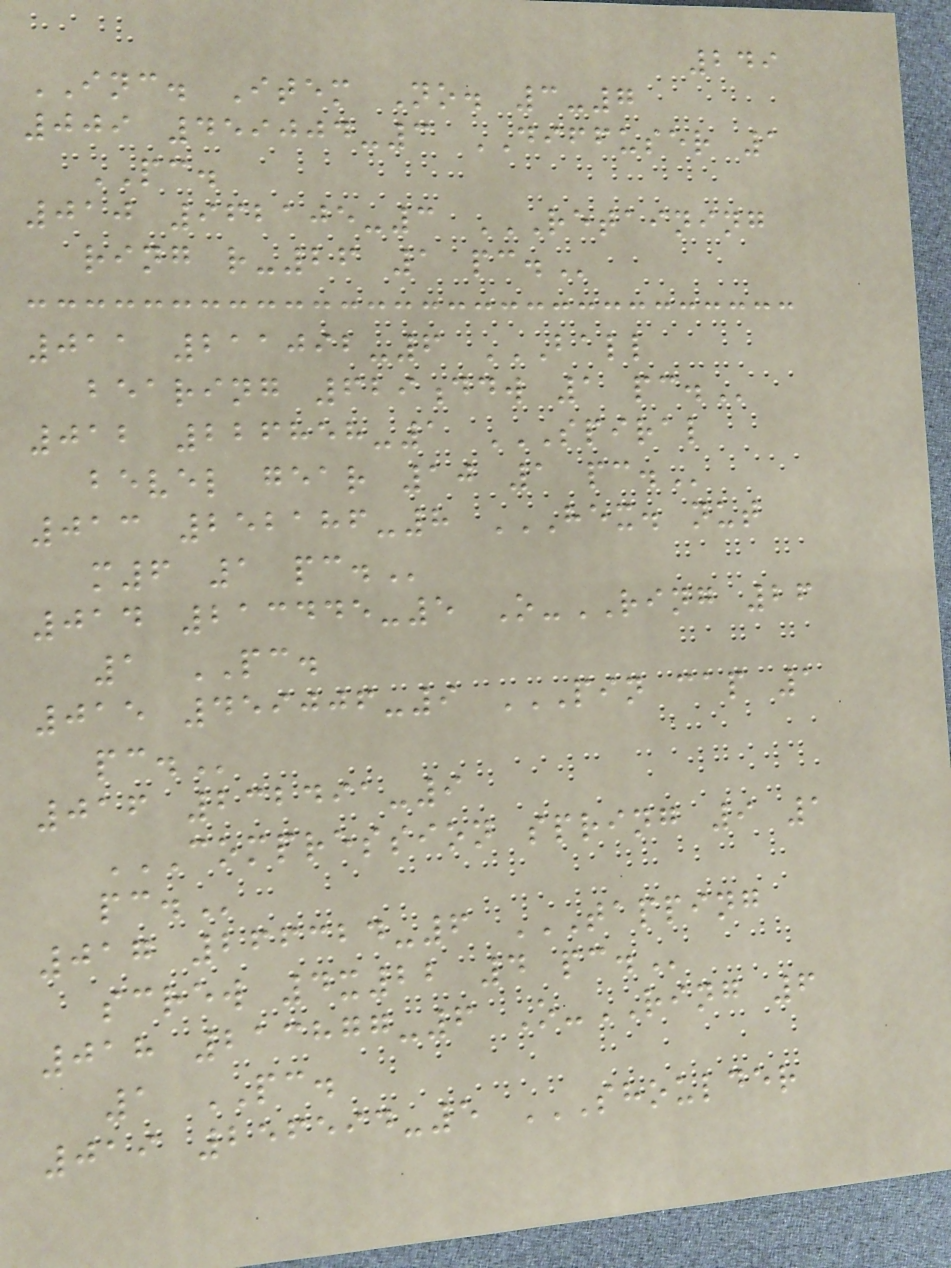249
INC. Item No. 3-7
009 459004-3 DIFFUSER 1
PC.
010 962105-3 RETAINING
RING R-26 1 PC.
011 211092-6 BALL
BEARING 629DDW 1 PC.
012 226858-1 SPIRAL
BEVEL GEAR 10 1 PC.
013 252186-8 HEX. NUT
M6 1 PC.
014 213445-5 O-RING 26
1 PC.
015 459006-9 PIN CAP 1
PC.
016 232491-9
COMPRESSION SPRING 9 1
PC.
017 266324-6 TAPPING
SCREW 4X22 4 PC.
018 213877-6 O-RING 6
1 PC.
019 256594-5 SHOULDER
